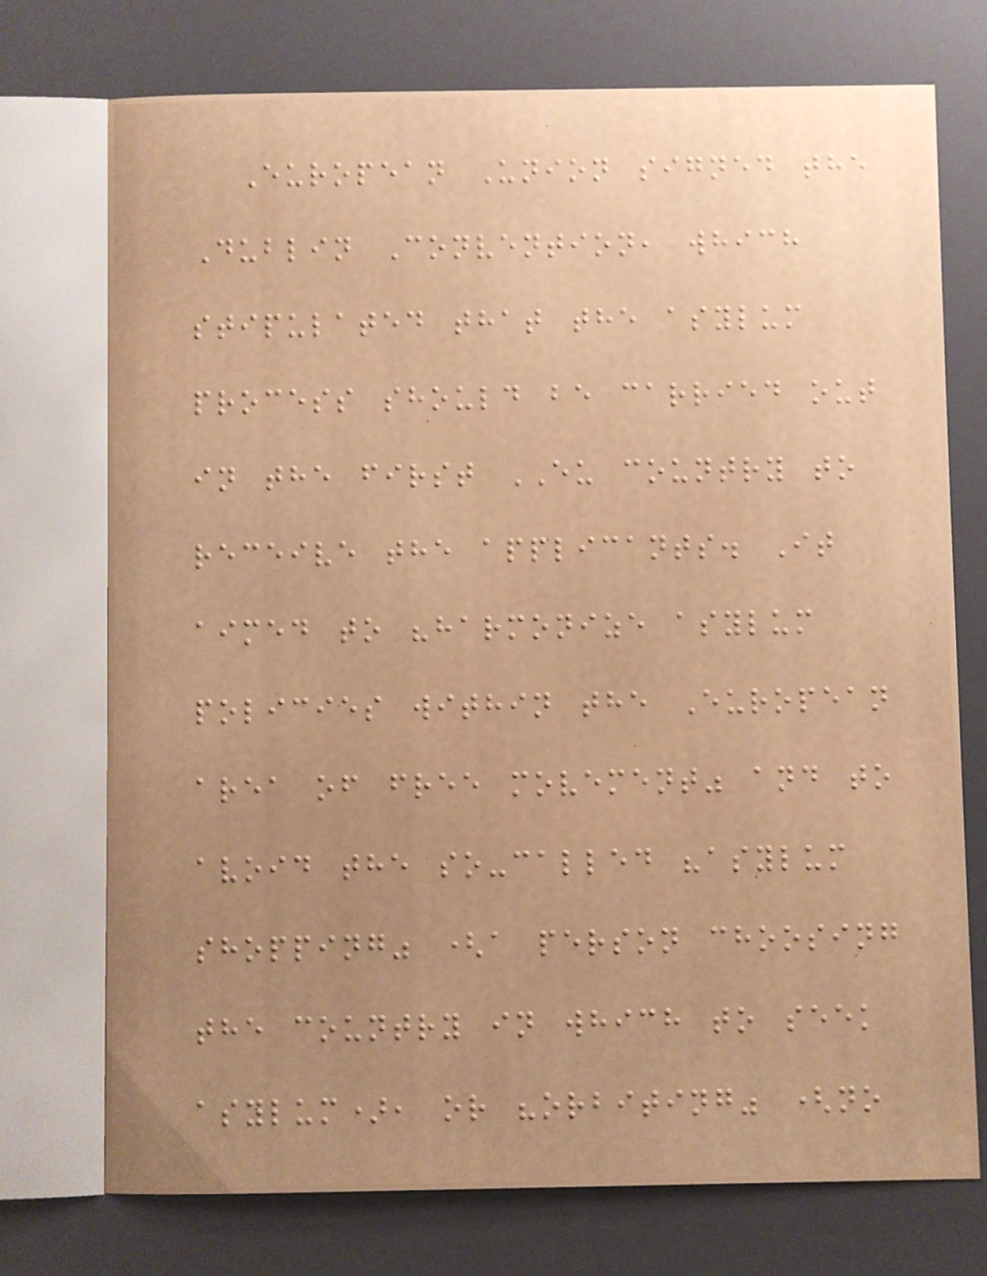European Union signed the
Dublin Convention, which
stipulated that the asylum
process should be carried out
in the first EU country to
receive the applicants. It
aimed to "harmonize asylum
policies within the European
area of free movement" and to
avoid the so-called "asylum
shopping" (a person choosing
the country in which to seek
asylum), or "orbiting" (no
